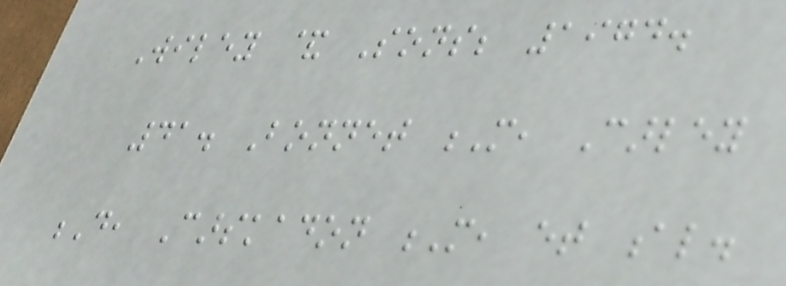Wiley & Sons; 1974.
41. Bonnet M, Carley
D, Carskadon M, et al.
